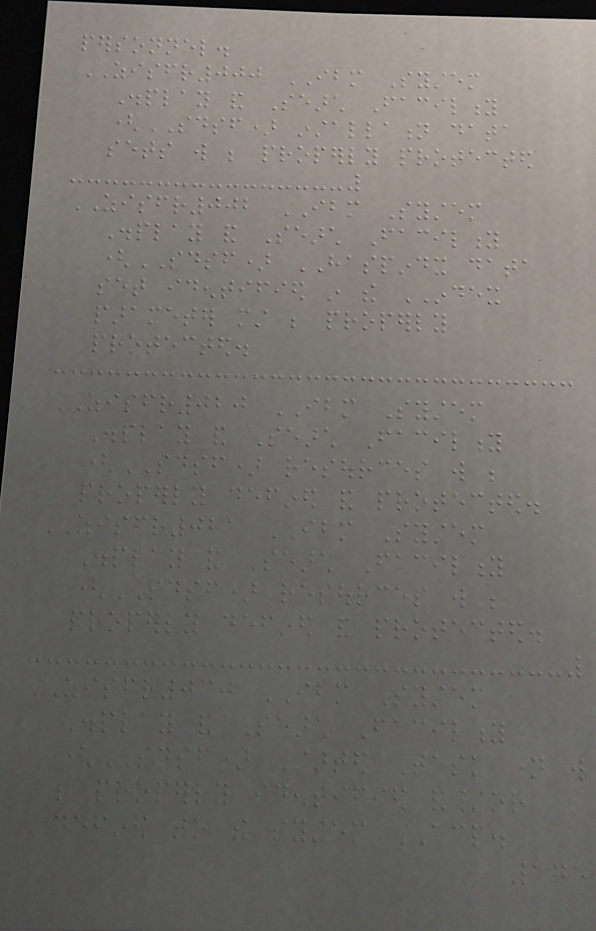personnel.
ZISFR000 IBM System
Display and Search Facility
(SDSF) installation data
sets will be properly protected
ZISFR002 IBM System
Display and Search Facility
(SDSF) HASPINDX data
set identified in the INDEX
parameter must be properly
protected.
ZISFR020 IBM System
Display and Search Facility
(SDSF) resources will be
properly defined and protected.
ZISFR021 IBM System
Display and Search Facility
(SDSF) resources will be
properly defined and protected.
ZISFR030 IBM System
Display and Search Facility
(SDSF) Started Task name will
be properly identified and/or
defined to the system ACP.
175
